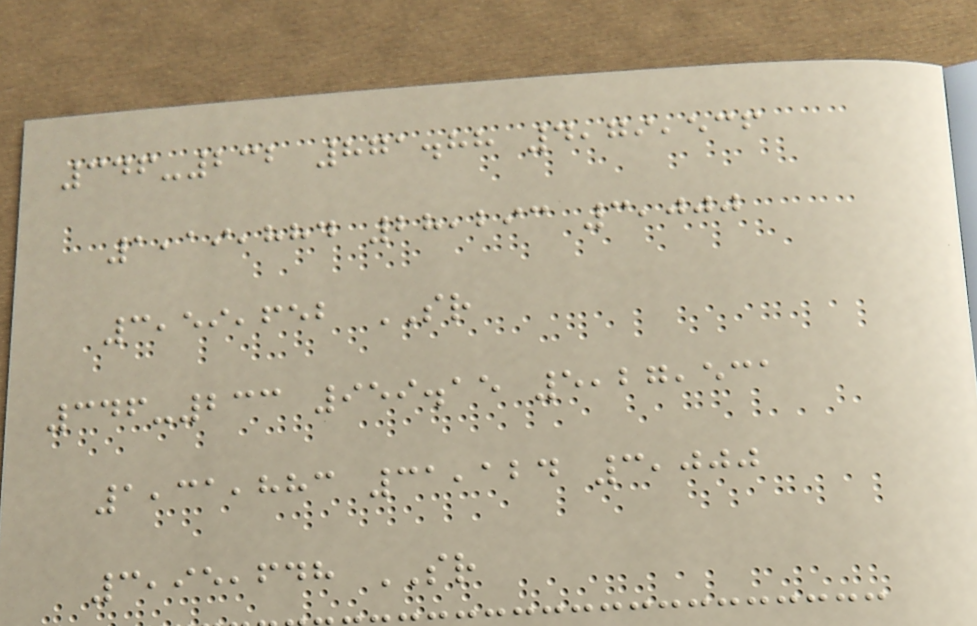346-232 871.88 4,79,536
1,19,884 28,293 3,000
3,59,652 SR
346-233 959.15 5,27,531
1,31,883 31,124 3,000
3,95,648 SR
